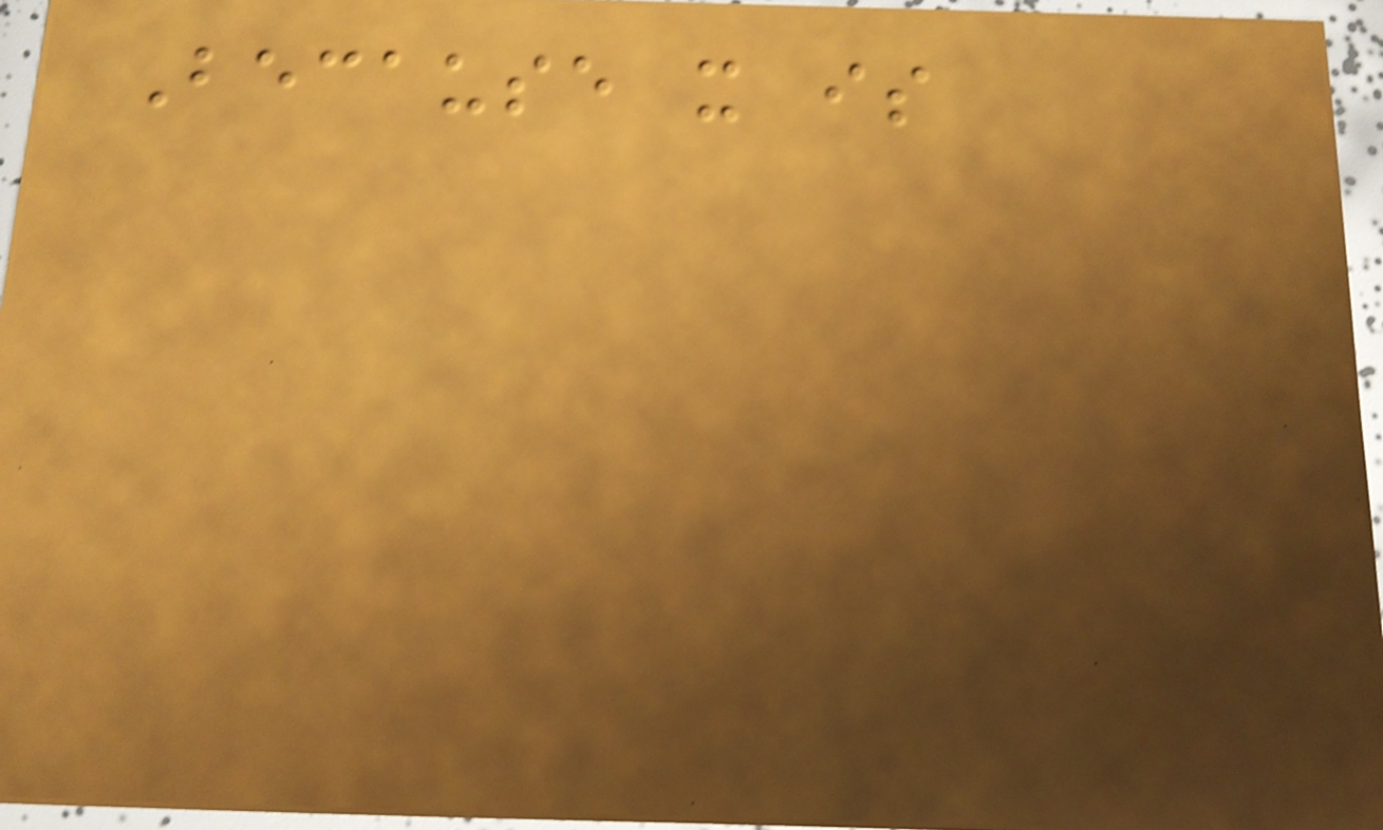Because x is
